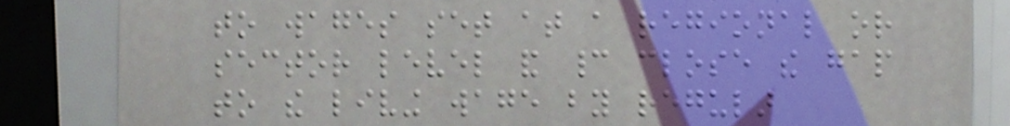to wages set at a regional or
sector level and cannot close the gap
to the living wage by regular
